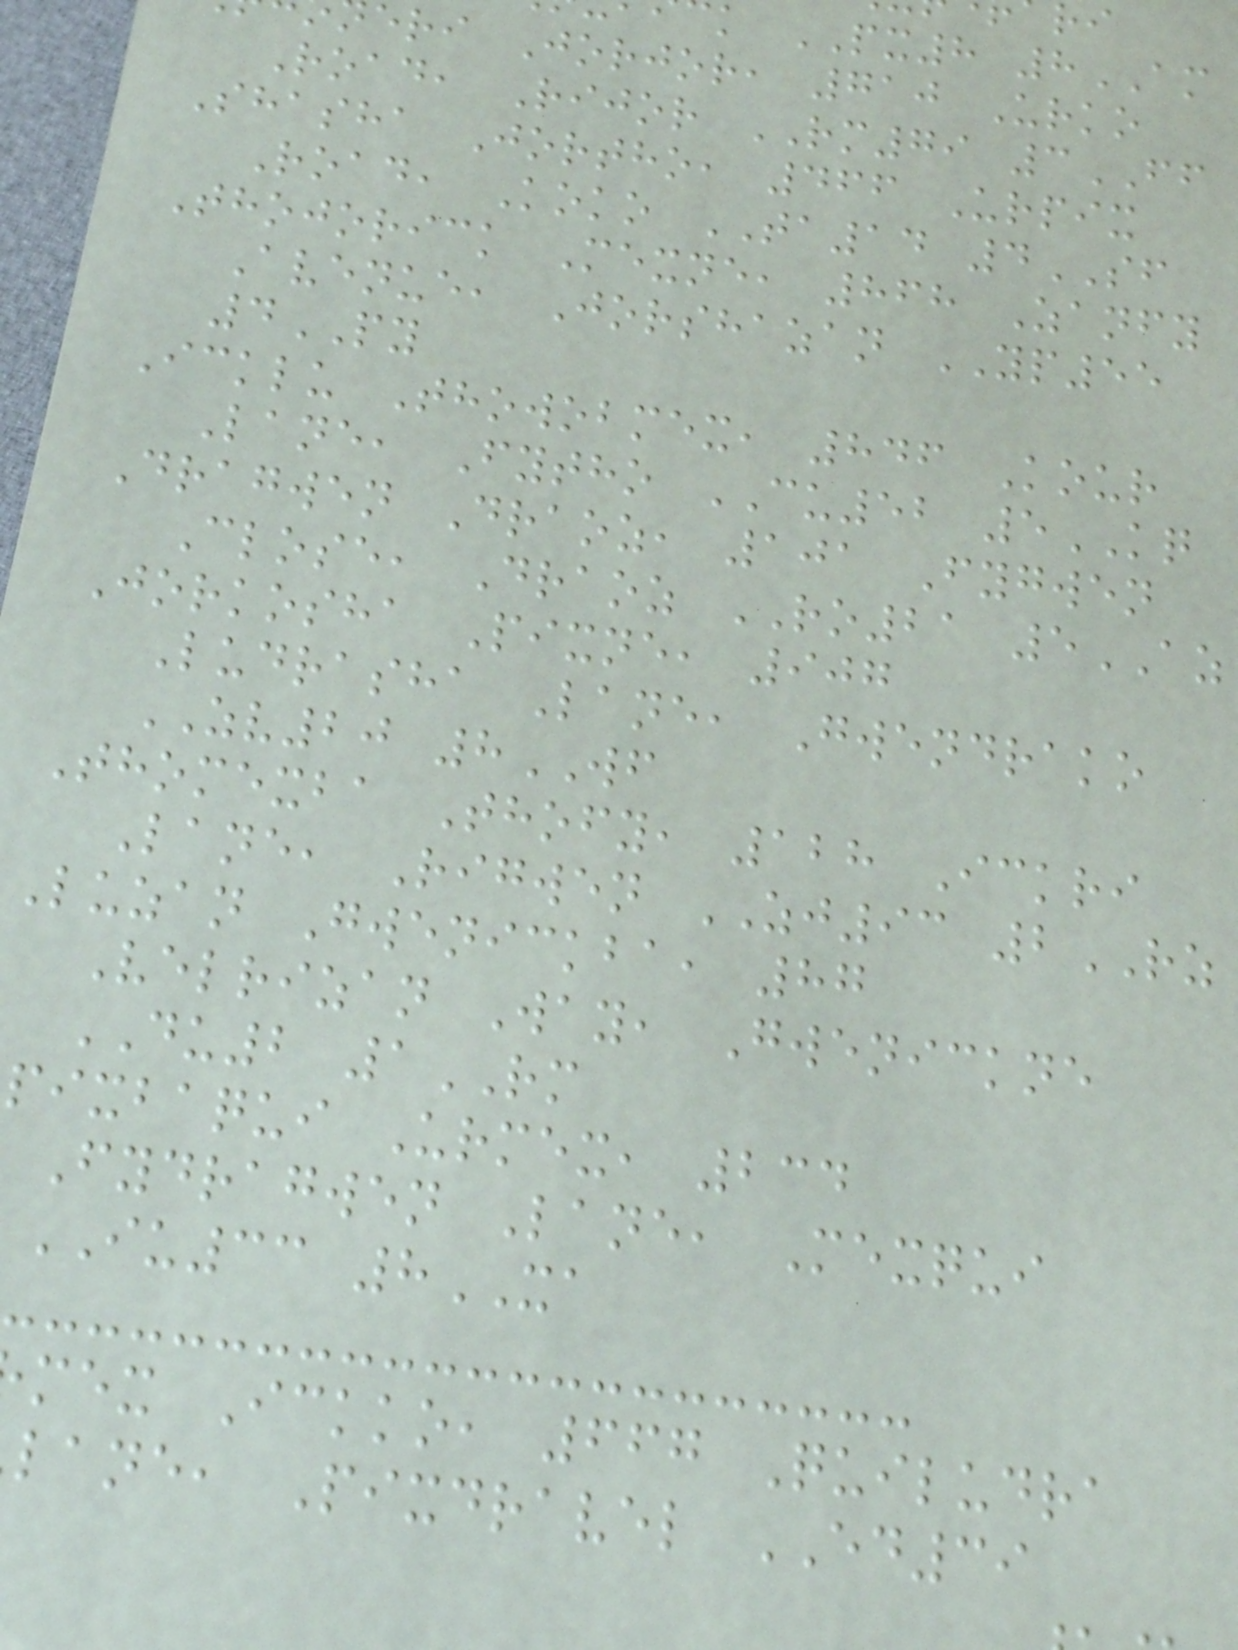k PX8 8AM
eri Jorjor, 710 Urko
Road, Rijor RM79 3FF
Shasha Jortho, 466 Urpix
Road, Koko TA14 4SF
Thojorick Mexne, 868 Zanfy
Avenue, Jorshazan YP55
4PY
Icklu Thowobmex, 846 Kour
Lane, Fytho CU52 5KQ
Dragwen Draoz, 101 Fygwen
Close, Draoz RO21 5AZ
Jorkosha Pixne, 907
Ludrasha Lane, Gwendrako
ZV20 8WF
Thomexba Thofy, 128 Ickri
Lane, Rigwen ZJ93 2RZ
Luzan Gwenickba, 87
Velrizan Way, Gwenickne
DU2 1RM
pixbaqui Urmex, 234
Fydragwen Lane, Mexqui
IU33 8XA
mex Ickko, 667 Quiludra
lane, Pixdravel ED39
